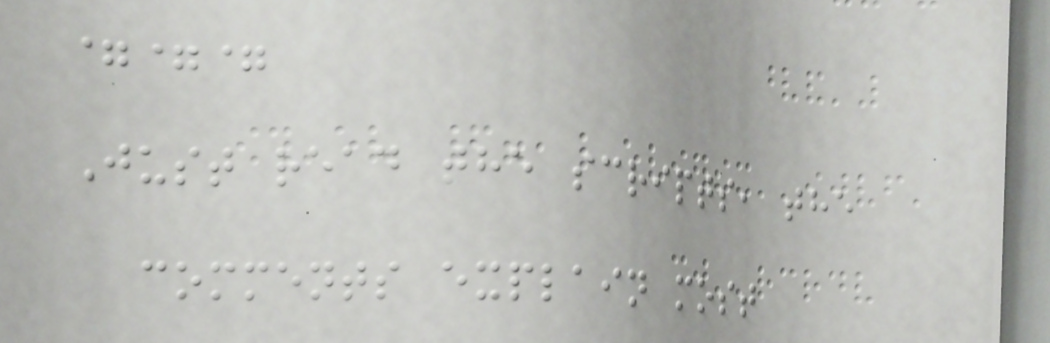===
Just read the scripts, the
comments explain most
